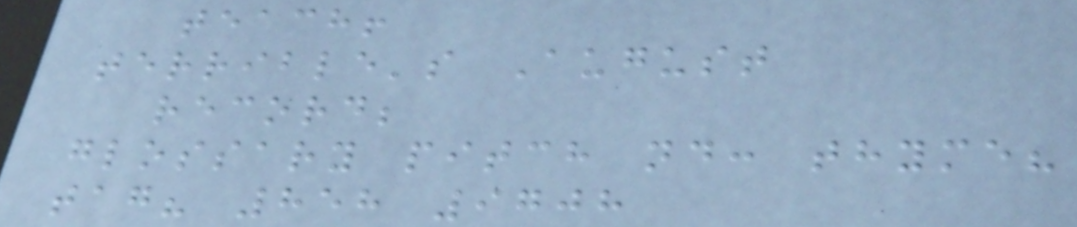teach!
terrible's August
record;
glossary pitch nd: thyme?
tag? 858 9708
